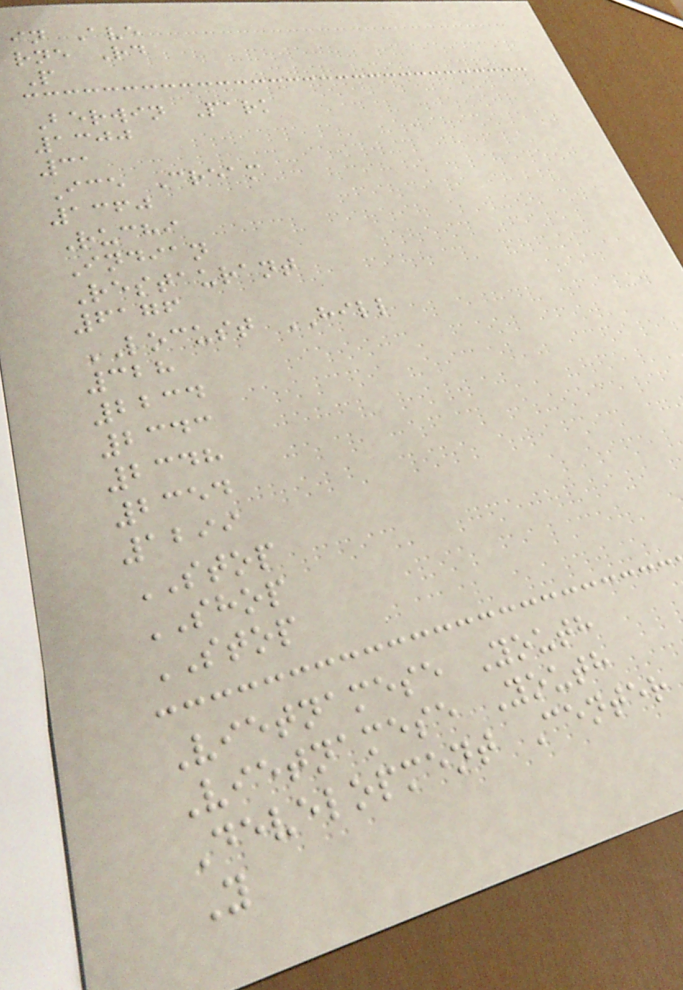in Ave
rne Rd
P
Berwin Park
1300
31
Ice Cream
1360
Ruchi
Indian
Restaurant
6176
LOCUST HILL
328
2234
2343
2348
2354
1299
STOP
SHOP
STOP
Vietnamese Youth
Vietnamese Youth
Development Center
Y
